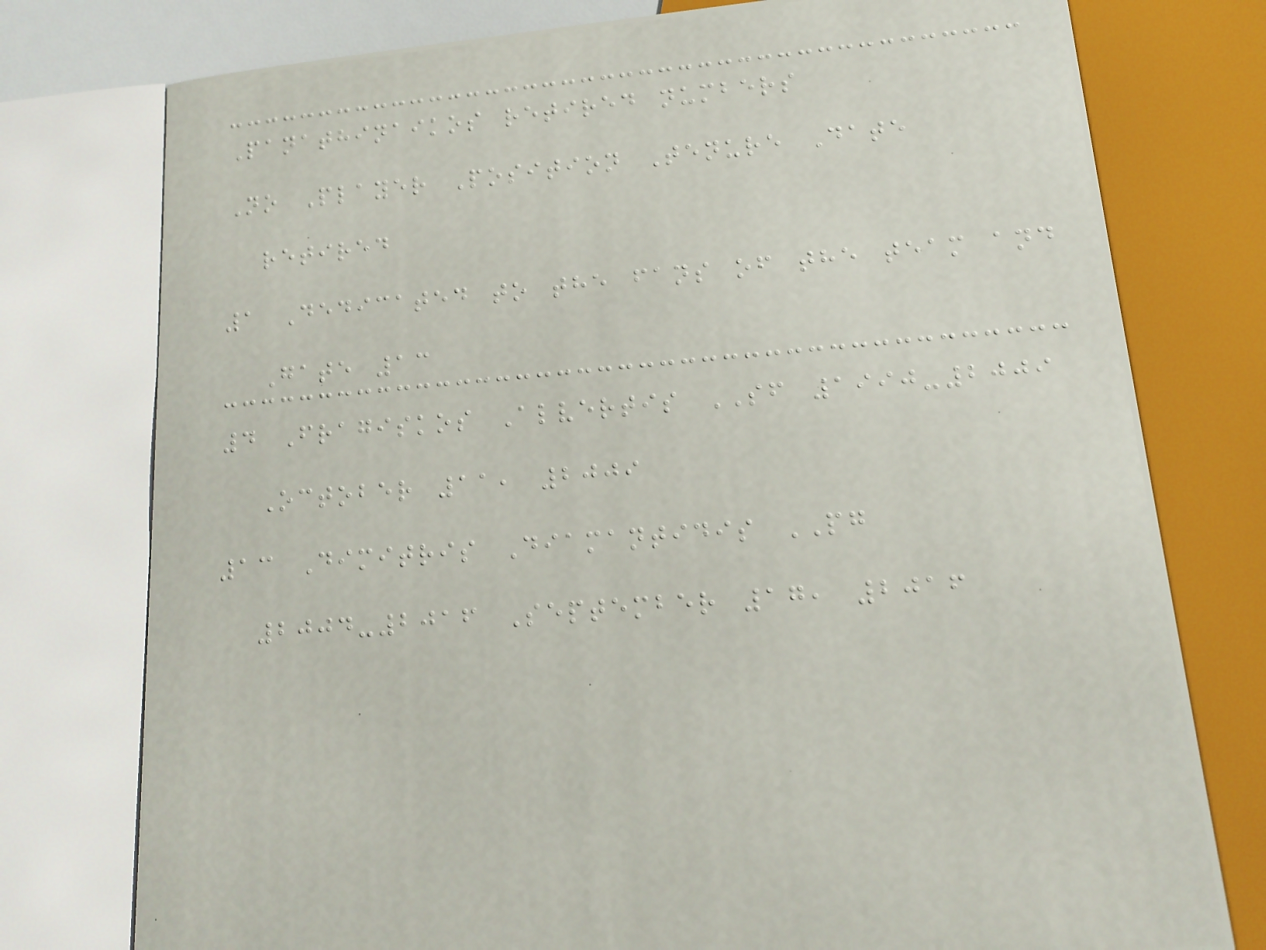Panathinaikos retired numbers
No Player Position Tenure Date
retired
1 Dedicated to the fans of the team and
Gate 13
4 Fragiskos Alvertis SF 1990-2009
October 11, 2009
13 Dimitris Diamantidis PG
2004-2016 September 17, 2016
